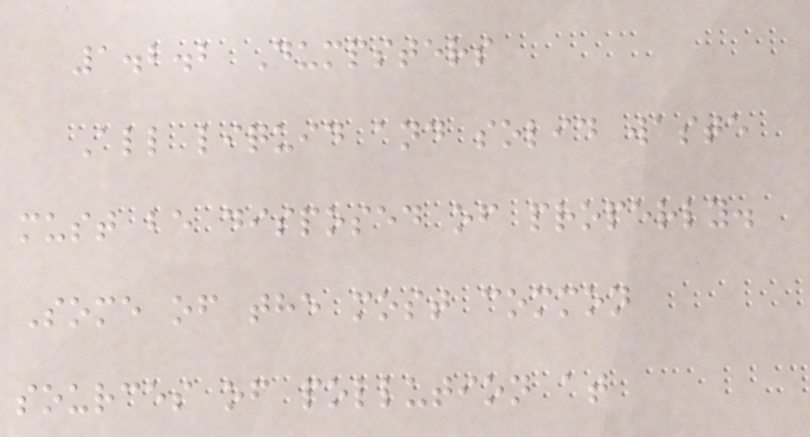1.2.2 Dumpsters
All liquid and solid waste
must be disposed of properly.
Some of the most common
sources of pollution at
